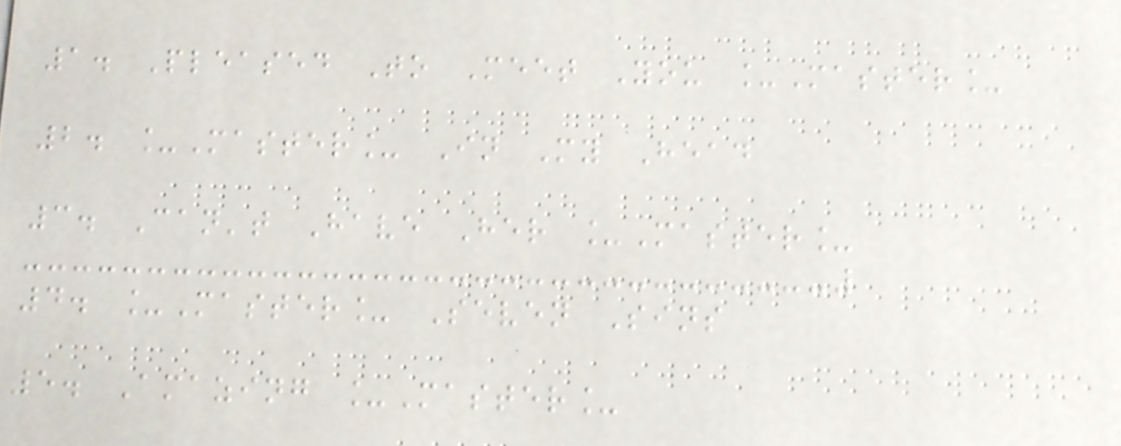1. Pleased To Meet You _Master_
2. _Master_ In My Head
3. Can't Have Her _Master_
4. _Master_ Seven Sins
5. Amazing _Master_
